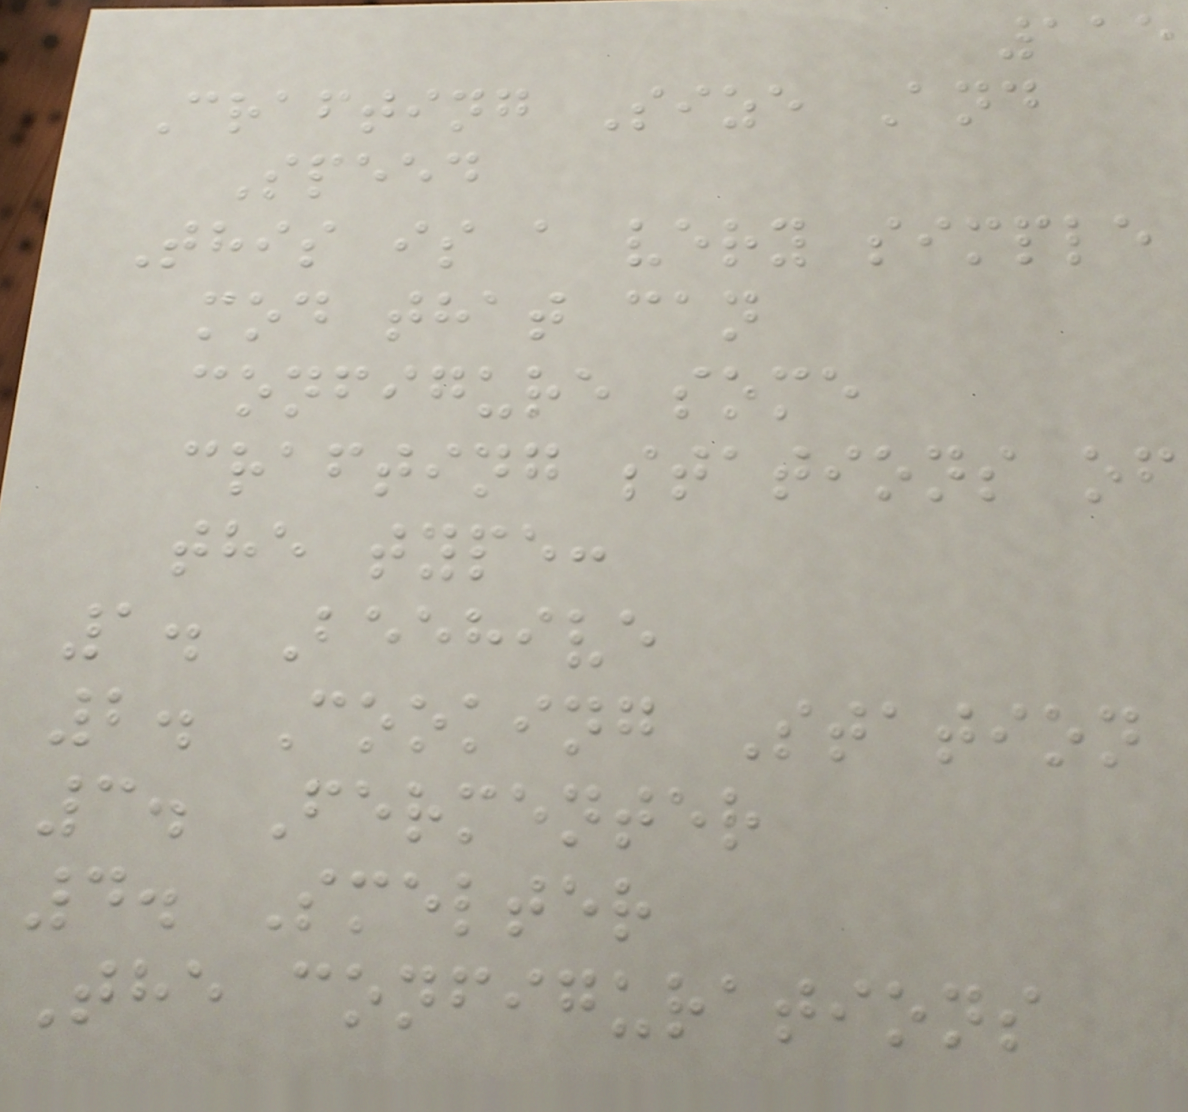115
Crafting Size And
Speed
This is a very simple
mod that can
configure some
crafting stations of
the type:
1. Beehive
2. Cooking Station
3. Fermenter
4. Smelter
The configurations
